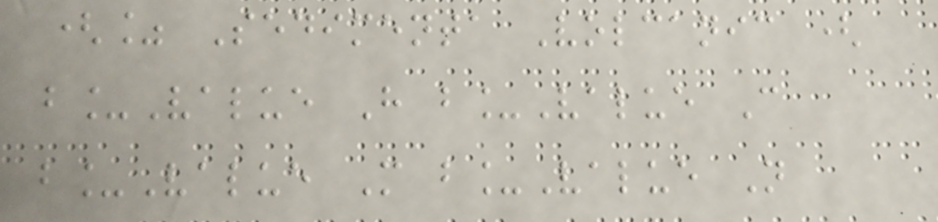(% Sedimenta Volcanic (
b_Value H b_Value C
b_Value M b_Value N
